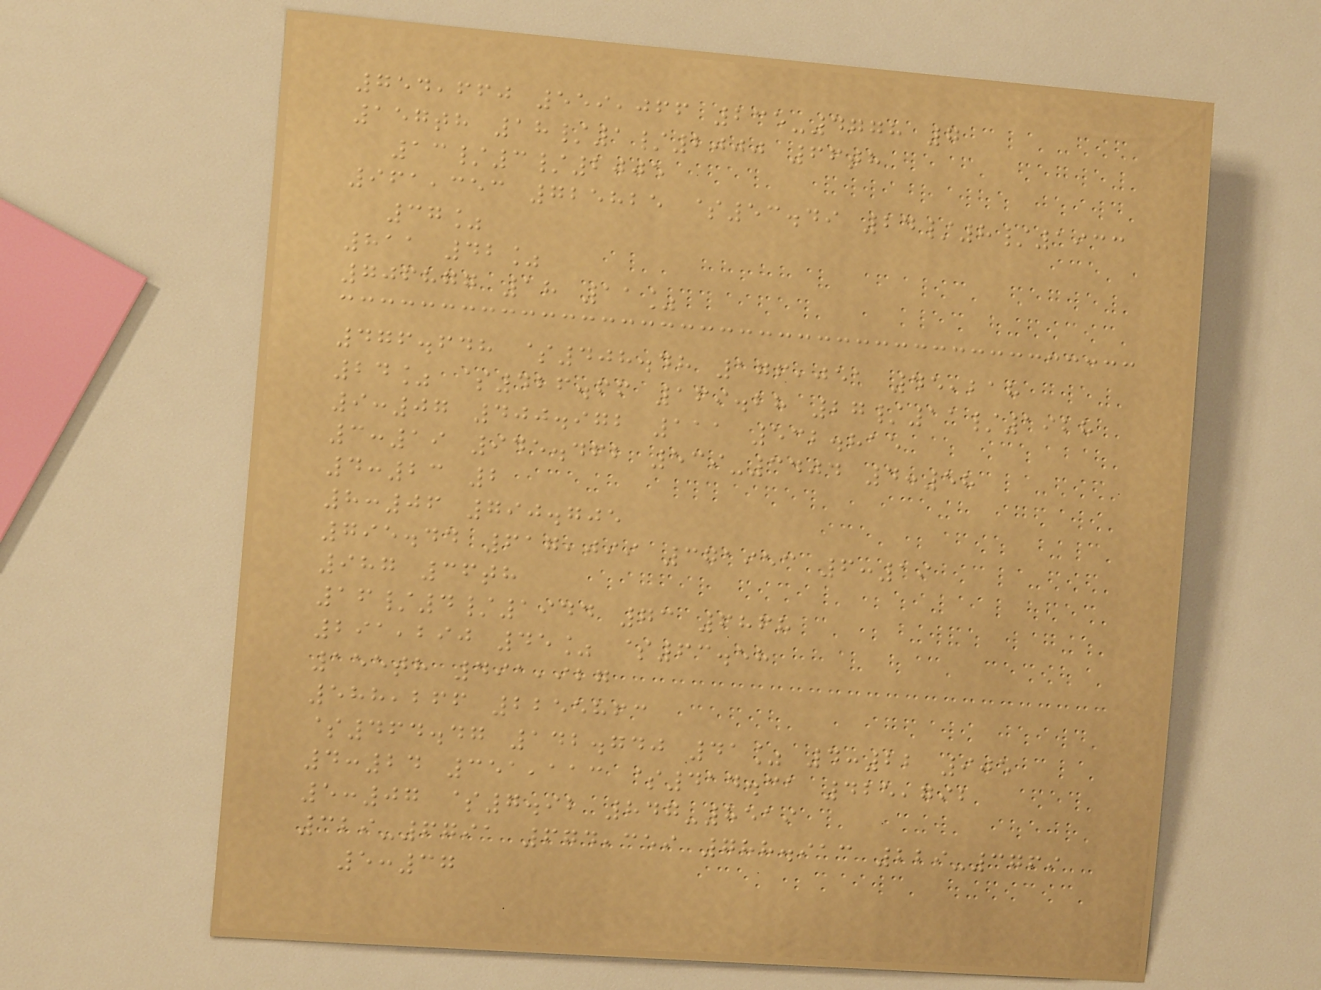754,660 559,066 235-4778 7
157th 18/1/2000 66th
13/3/2005
961,353 725825 $53.49 24/8/1933
37%
811 42%
706877 18 11%
476.648 $408.48 176,051 45,218
24% $426.66 169.28 27/11/1928
9:07 400.972 111 532.815
3:19 945.462 539-3404 4:58
4:23 2
8:06 790.705
795.44 617,099 371953 6:19
987 36th
16/4/1944 73 6868
291,290 45% $63.58
155th 491,927
588,266 2255863
$464.47 142.740 41% 4:22 905
4:24 351,113 $414.31 425,792
5:07 $7.92 847-8519
329-6791 674,359 788.913 229-3769
5:37
